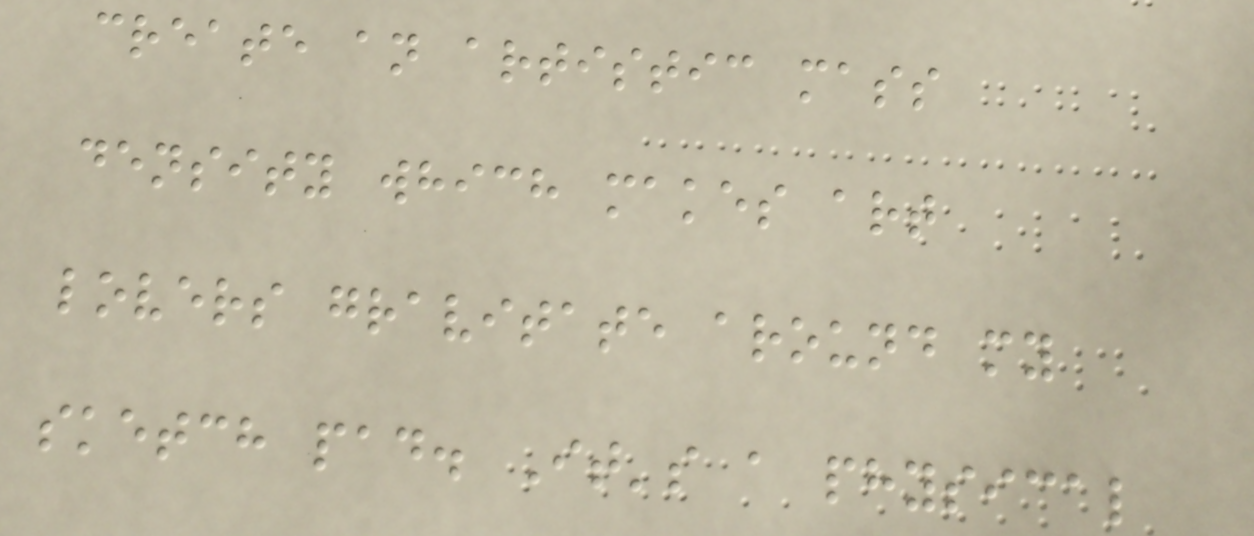create an artistic mass
density which makes art
lovers gravitate around my
sketch pad. It's a physical
